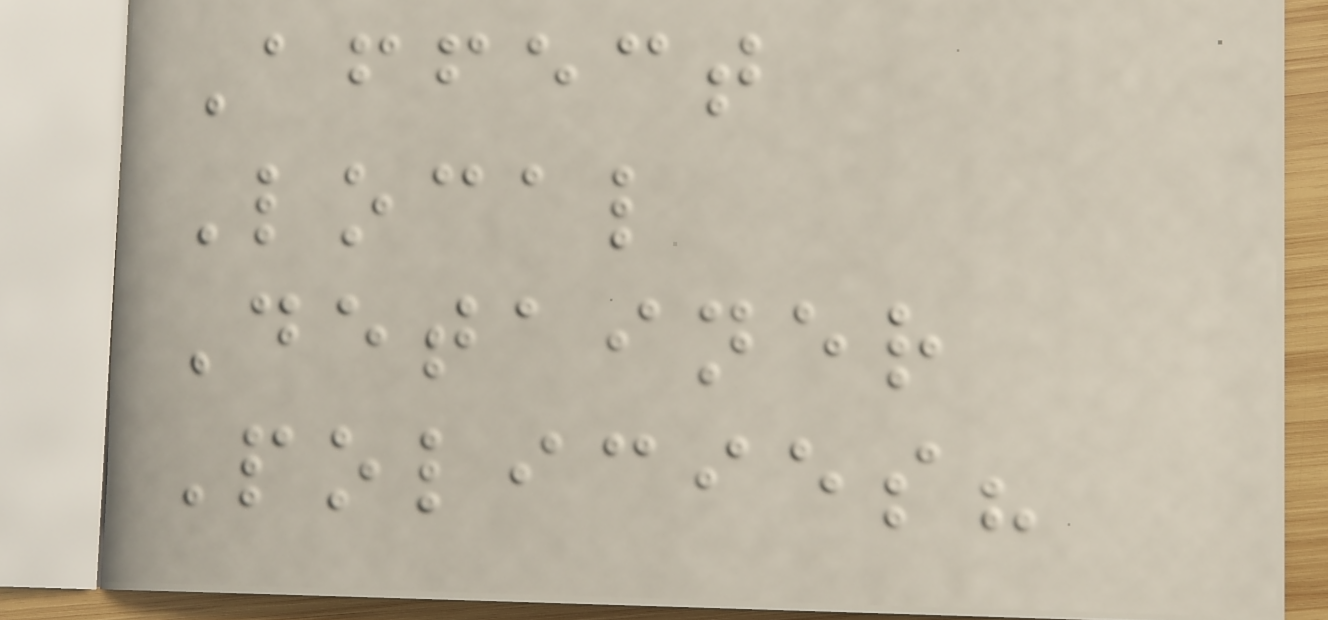Affect
Local
Detainer
Policies?
